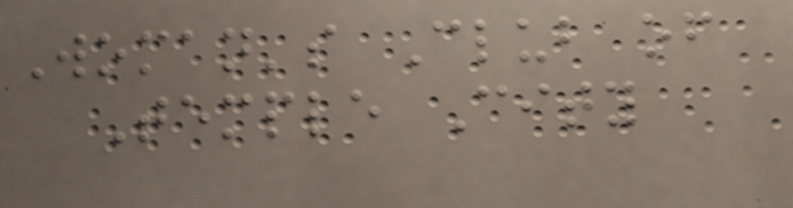Woman's Club of
Temple City
